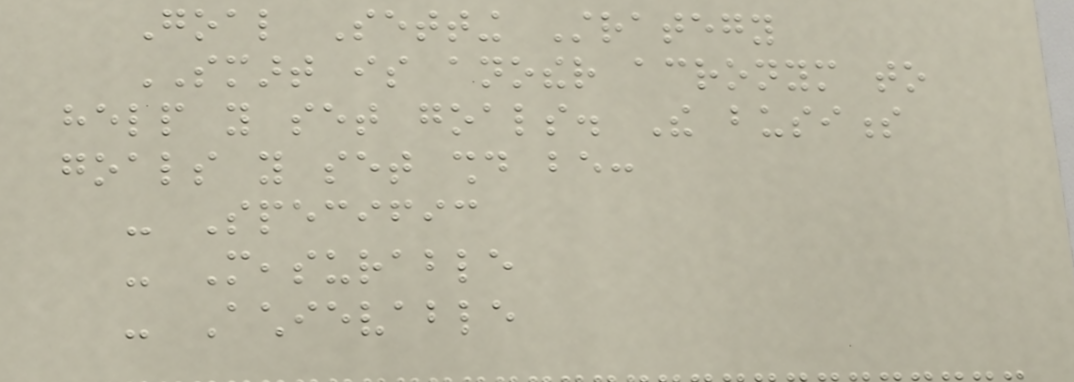Goal Setting Strategy
SMART is another acronym to
help you set goals. The business
goals you set should be:
- Specific
- Measurable
- Achievable
